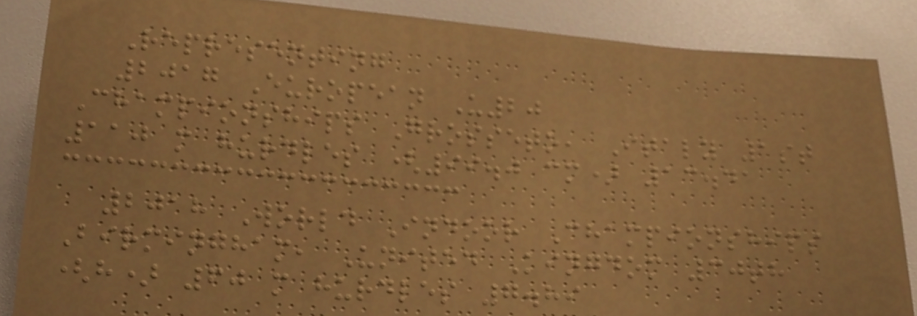Representing
2017 European U20
Championships Grosseto, Italy 1st
110 m hurdles (99.0 cm) 13.41
2018 World Indoor Championships
Birmingham, United Kingdom 30th
(h) 60 m hurdles 7.89
